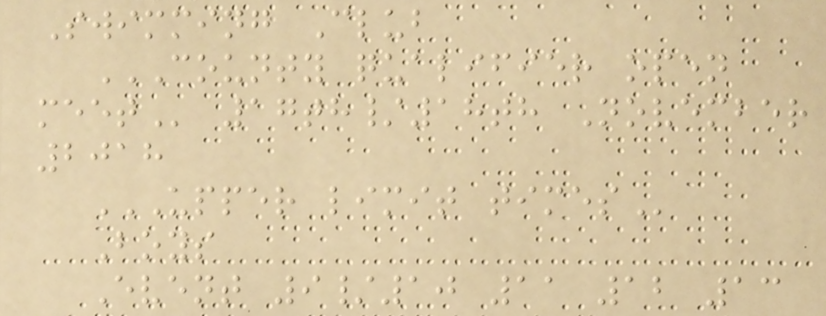Swimming Club
COUNTY QUALIFIER OPEN
MEET 17th/18th November
2018
UPPER LIMIT TIMES
Boys
Event 9/10 11 12 13
